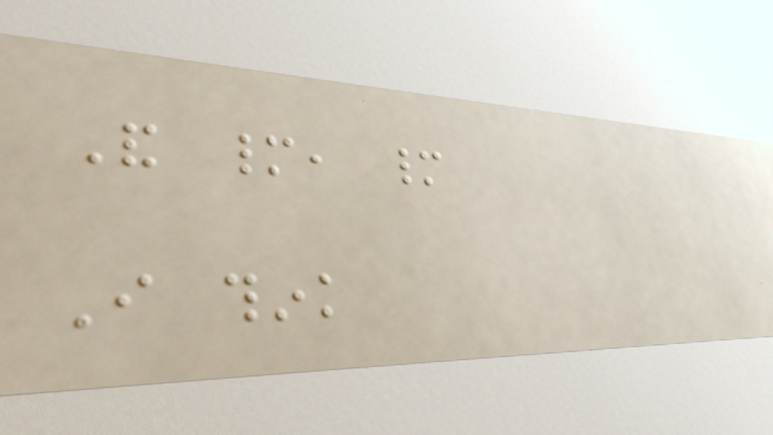And many, many
I think
